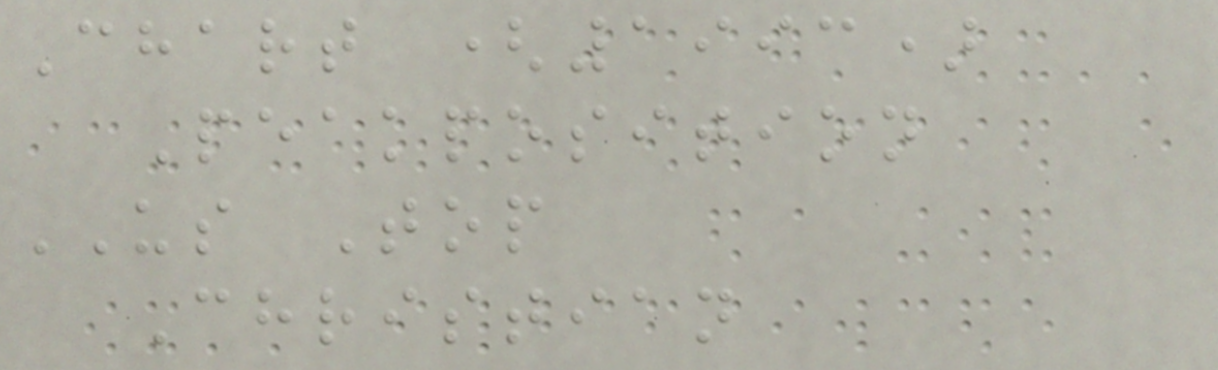Chart (1993)
Peakposition
US Top
Christian
